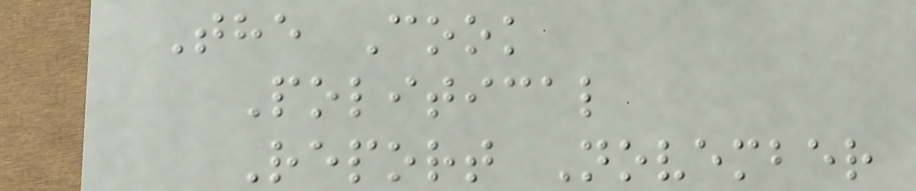The Cook
Political
Report November
